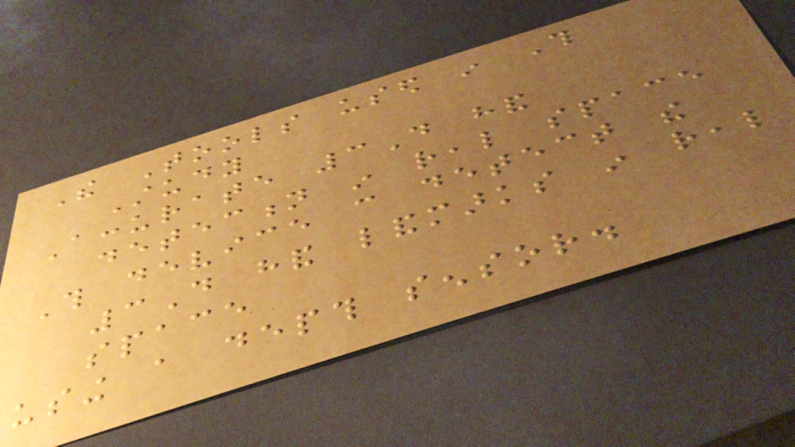The Tools used in This
Study
Accurate 3D hand
detection in real space
This device can detect the
3D hand landmarks in real
space
using a depth sensor.
